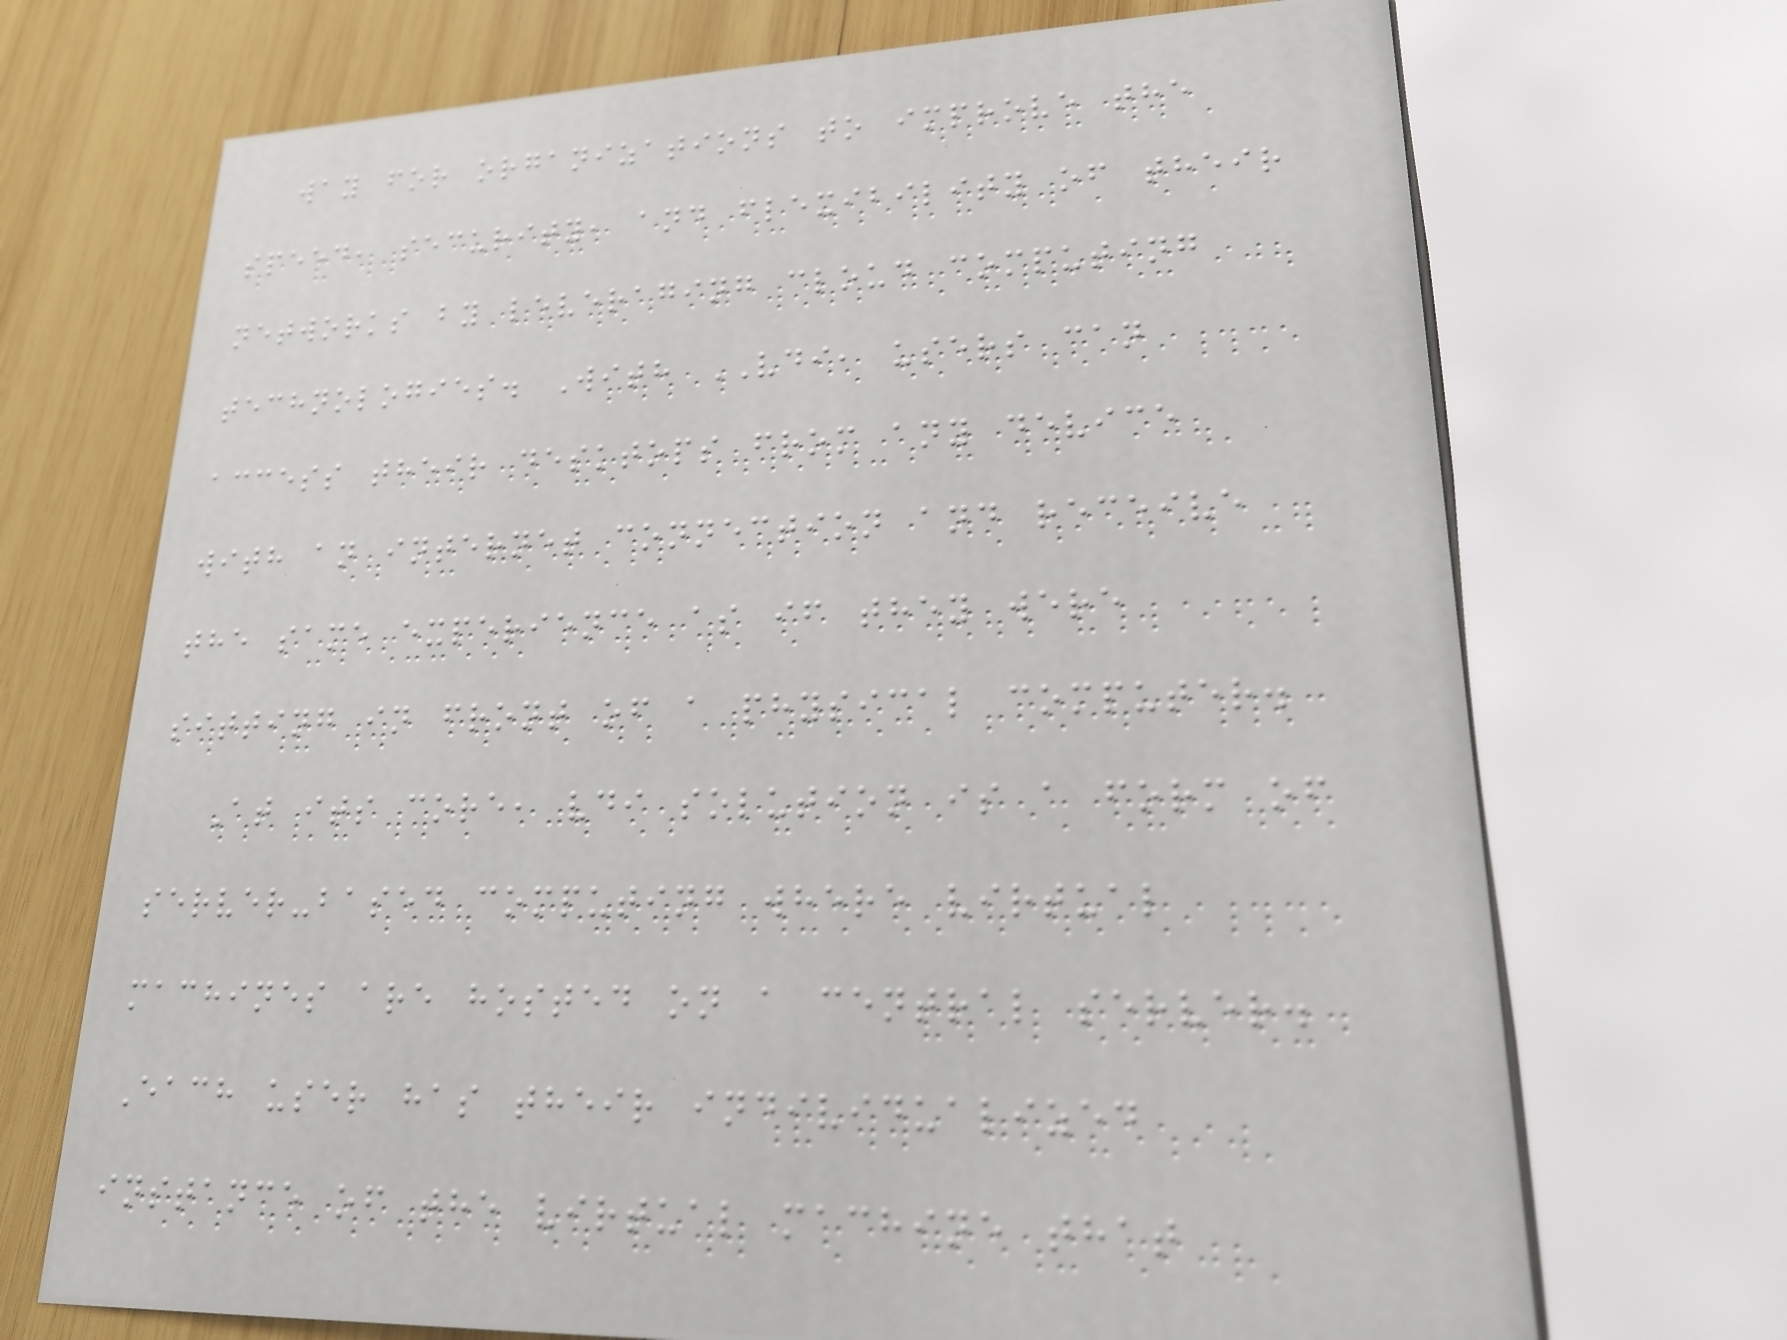way for organizations to improve the
speed, security, and flexibility of their
networks by leveraging cloud computing
technologies. With VDI, users can
access their desktops from any device
with an internet connection and receive
the same experience as if they were
sitting in front of a physical computer.
At its core, vdi solution is a form of
server-based computing where virtual
machines are hosted on a central server.
Each user has their individualized
instance of the virtual machine that
